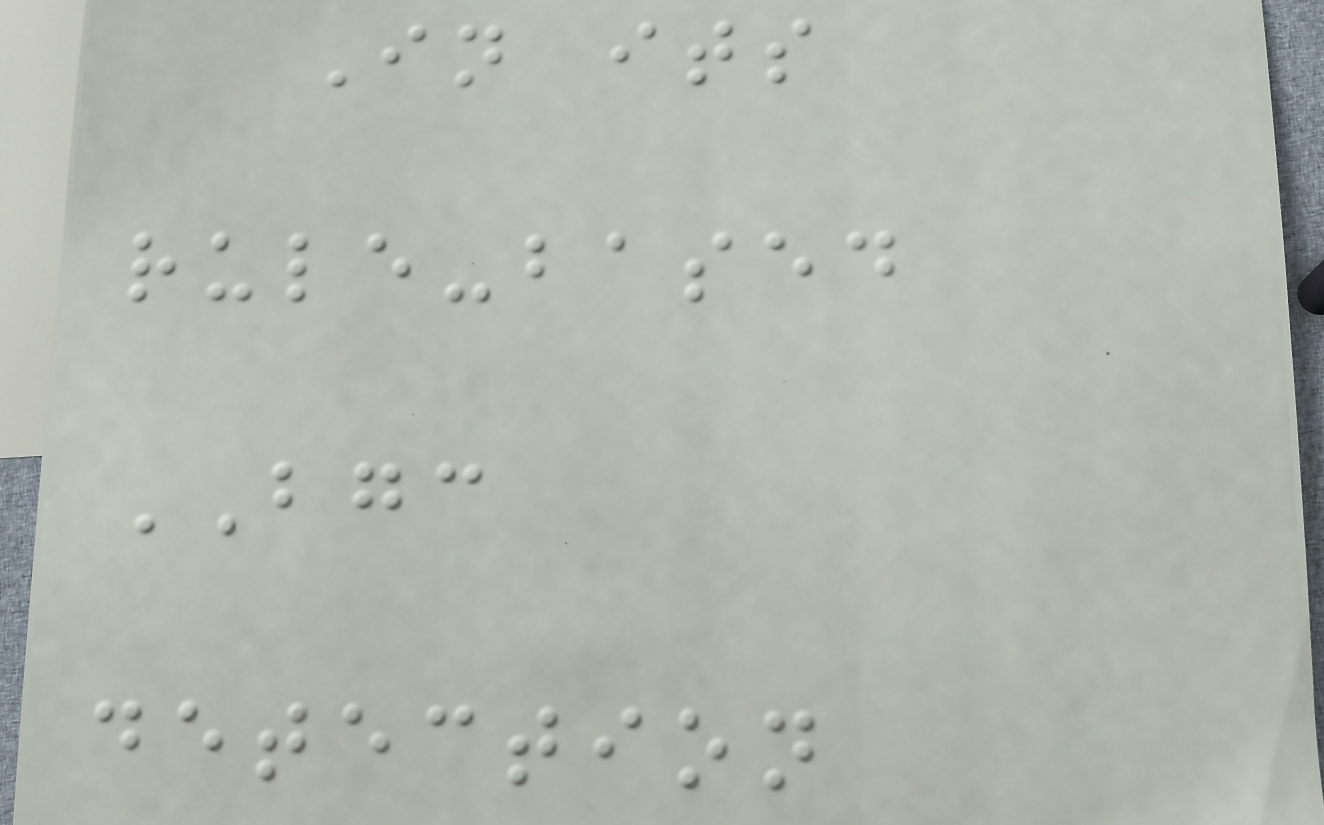In its
rule-based
BGC
detection
